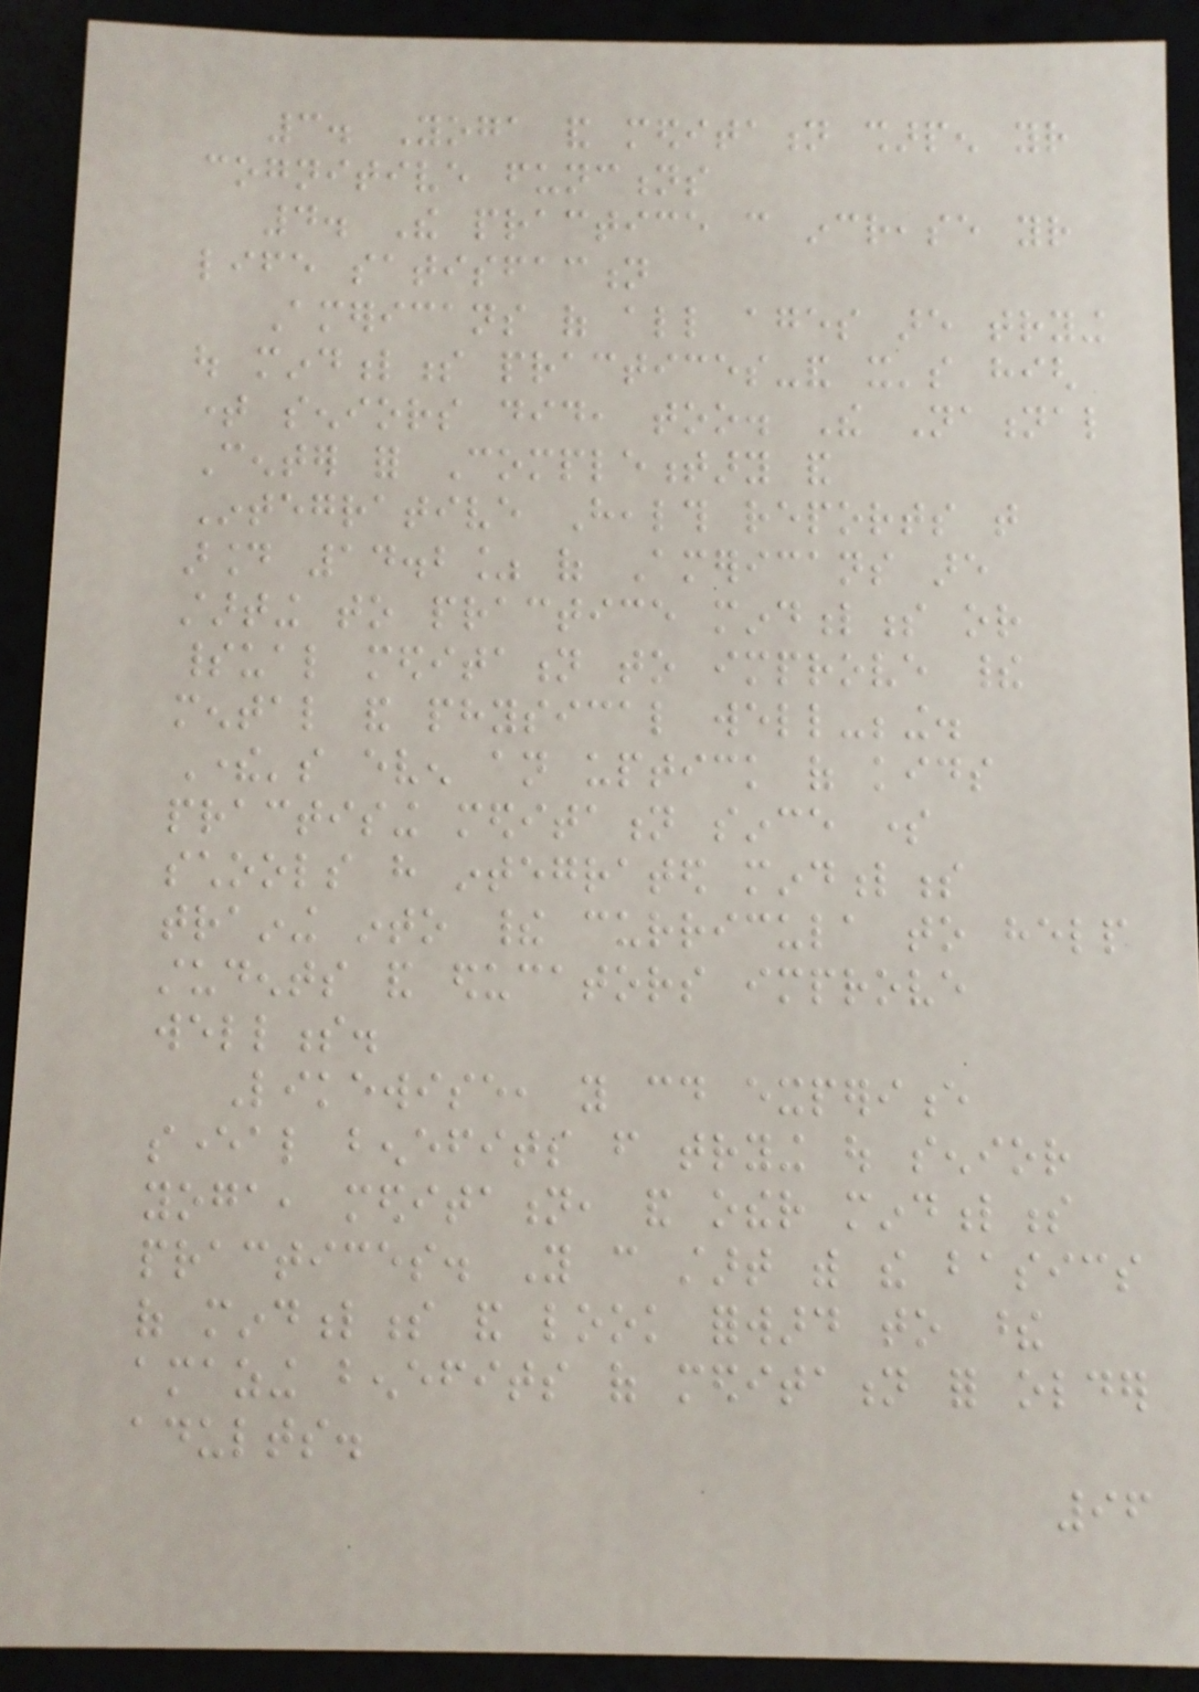3. Yoga and meditation sharpen your
cognitive functions
4. The practice can increase your
life satisfaction
Americans of all ages are trying
out mindfulness practices-and it's high
time seniors did, too. The National
Center for Complementary and
Integrative Health reports that
around 14.2% of Americans are
starting to practice mindfulness or
spiritual meditation to improve their
mental and physical well-being.
There's even an uptick of kids
practising meditation since some
schools have integrated mindfulness
training into their curricula to help
students and educators improve
wellness.
Likewise, you could experience
several benefits from trying out senior
yoga, meditation, and other mindfulness
practices. You can start with the basics
of mindfulness and look forward to these
amazing benefits of meditation for older
adults.
96
